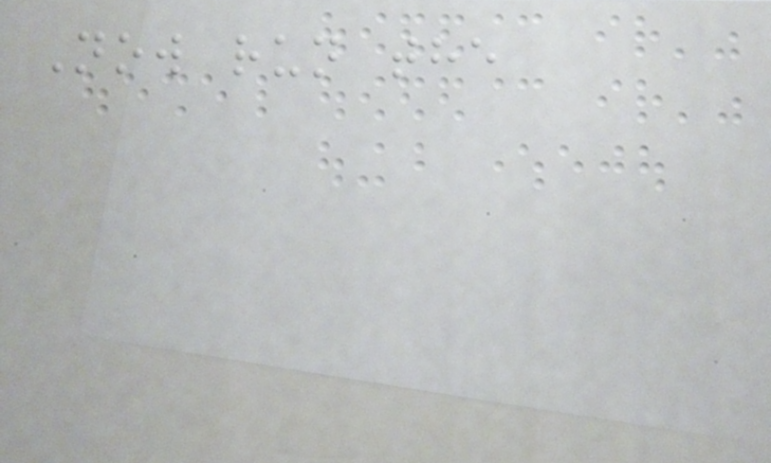Now run the
